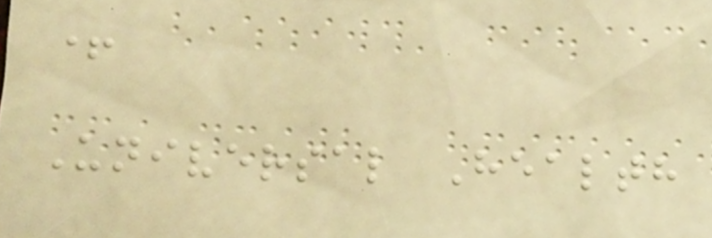+
Universal Health
